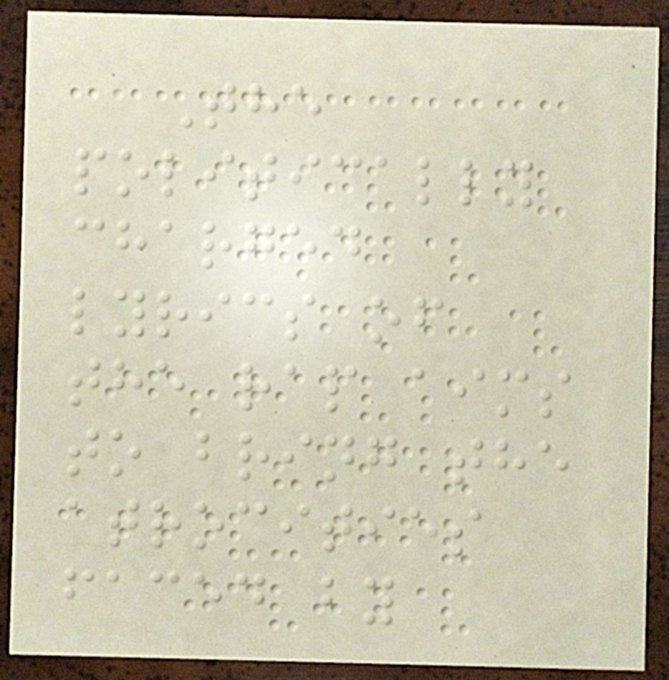The
politically
charged
lyrics of
the rap aims
to bring the
atrocities
faced by
